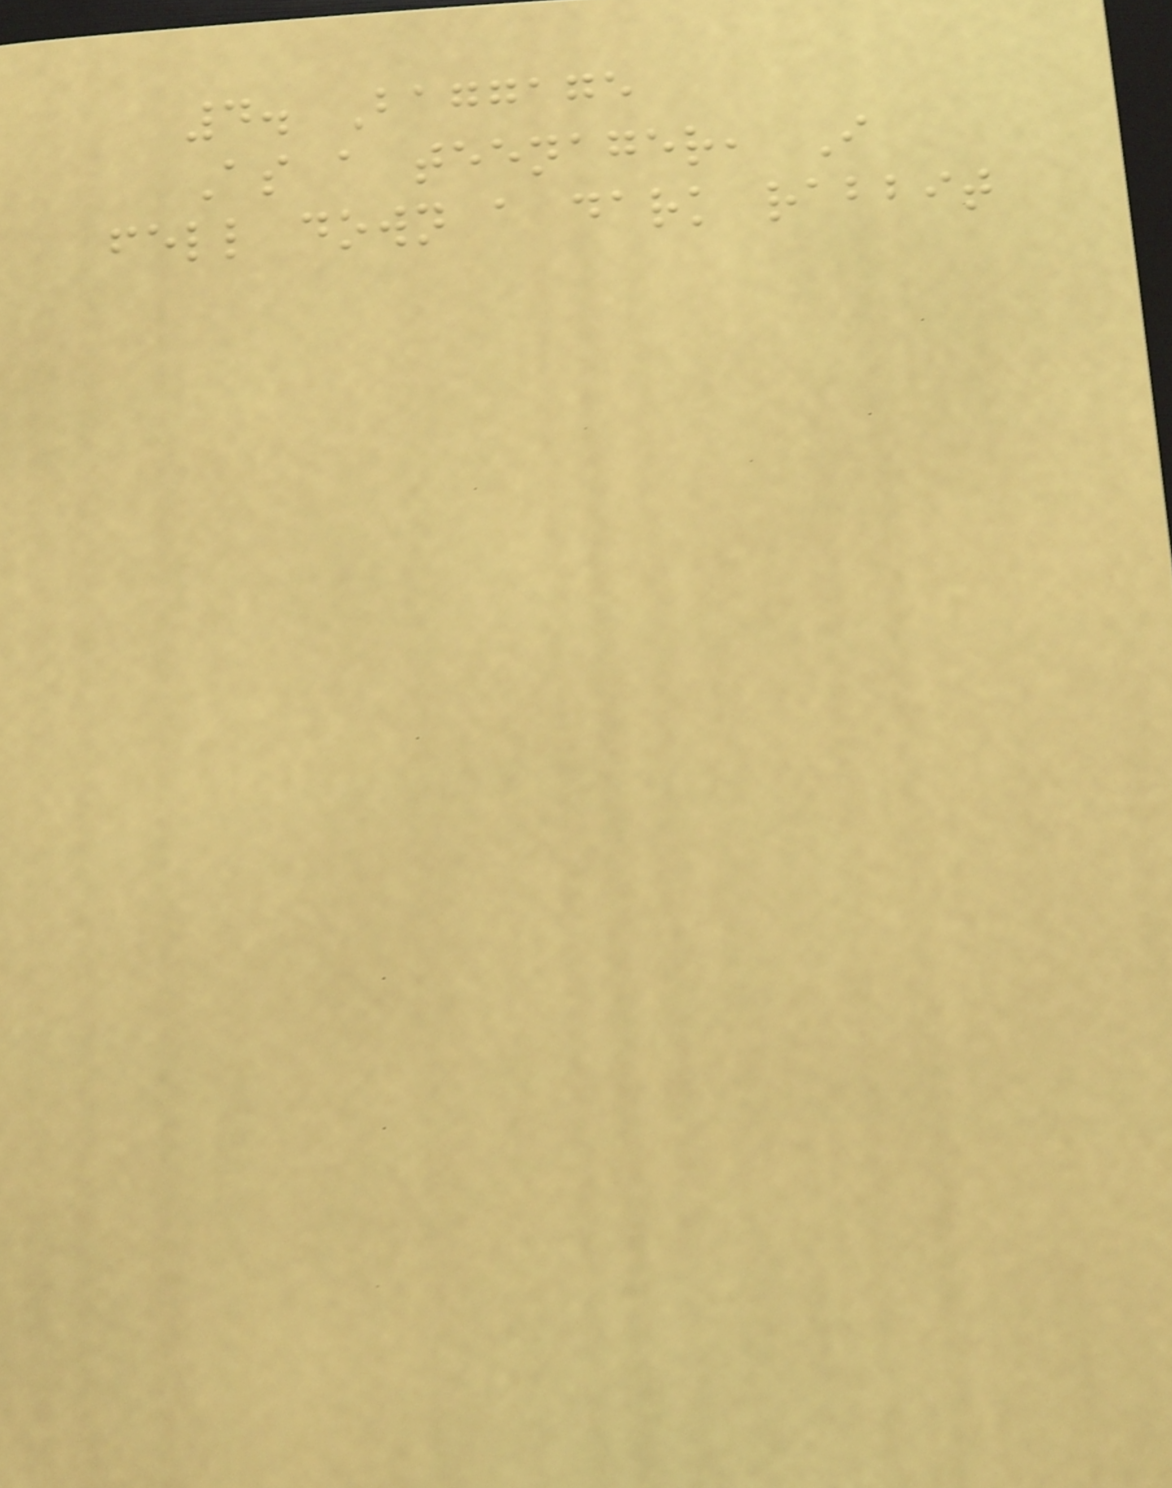4. Baggage
As a teenager, I
fell down a dark rabbit
